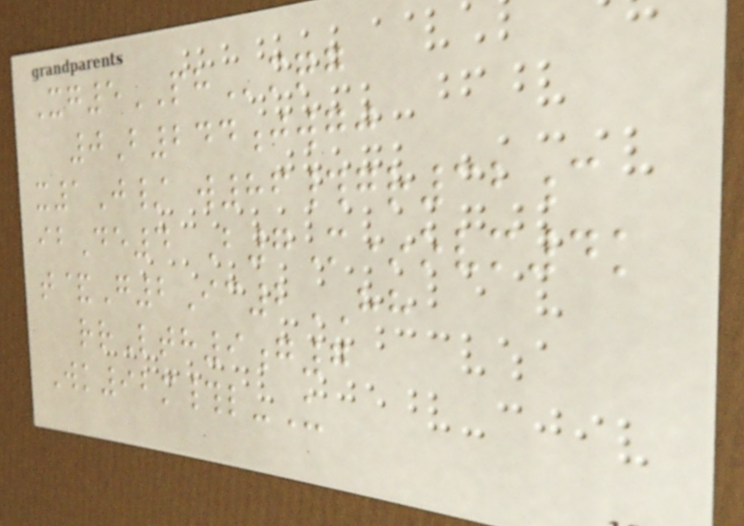Xg5PHmqg
0B244jwgj
x1J/ w86#gr32c
ibDe4 B7M*ovm4k
t&G2Ic2HH
rrLth9g7
Wk92m#l-U
